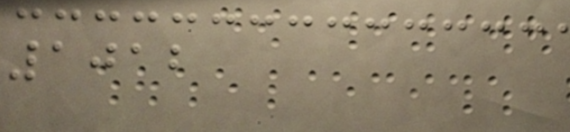1012
